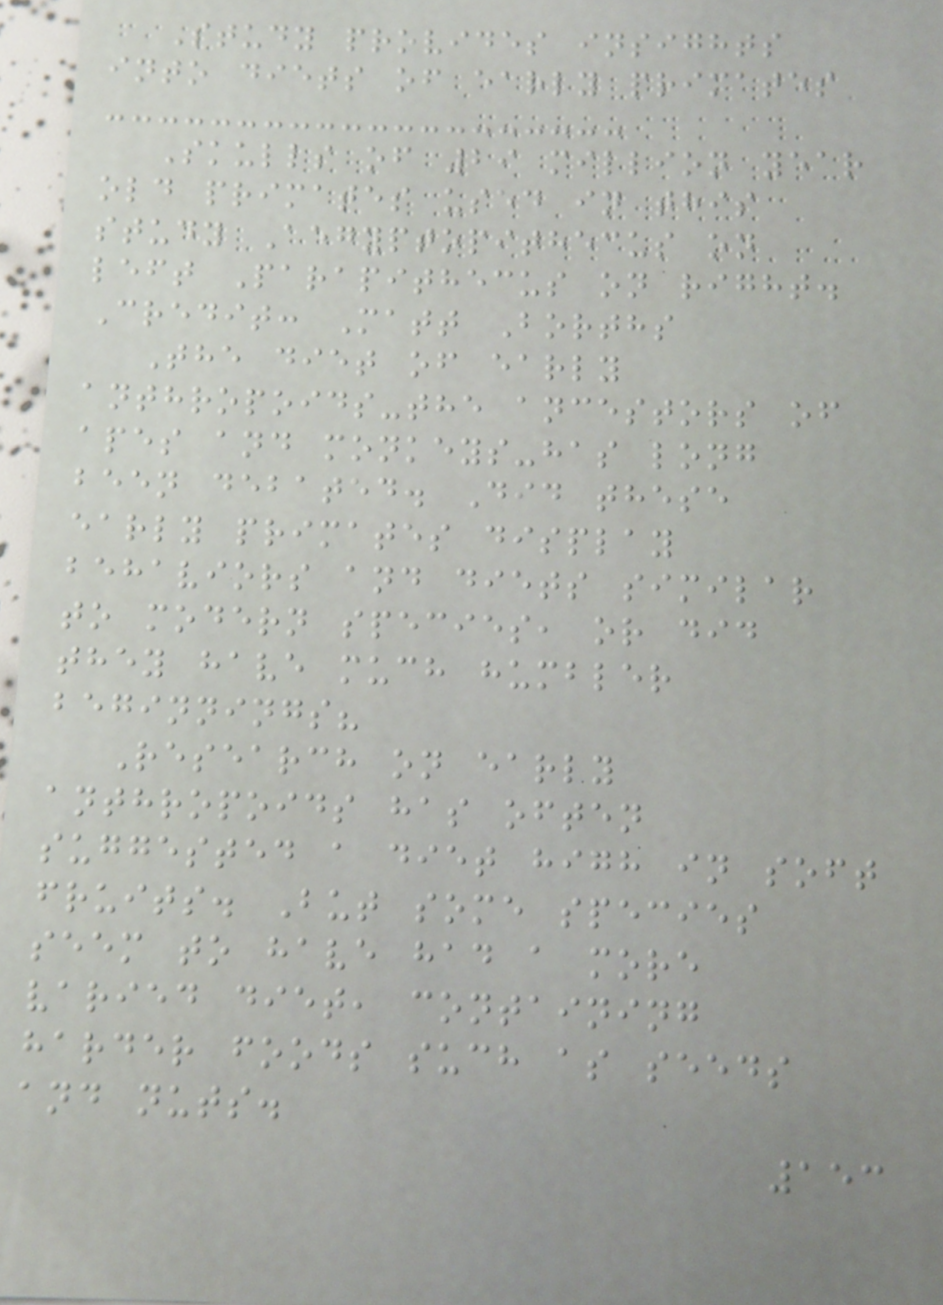Study provides insights
into diets of early primates
Skulls of 29 million year
old primates used in this
study Aegyptopithecus on
left Parapithecus on right.
Credit: Matt Borths
The diet of early
anthropoids-the ancestors of
apes and monkeys-has long
been debated. Did these
early primates display
behaviors and diets similar
to modern species, or did
they have much humbler
beginnings?
Research on early
anthropoids has often
suggested a diet high in soft
fruits. But some species
seem to have had a more
varied diet, containing
harder foods such as seeds
and nuts.
153
